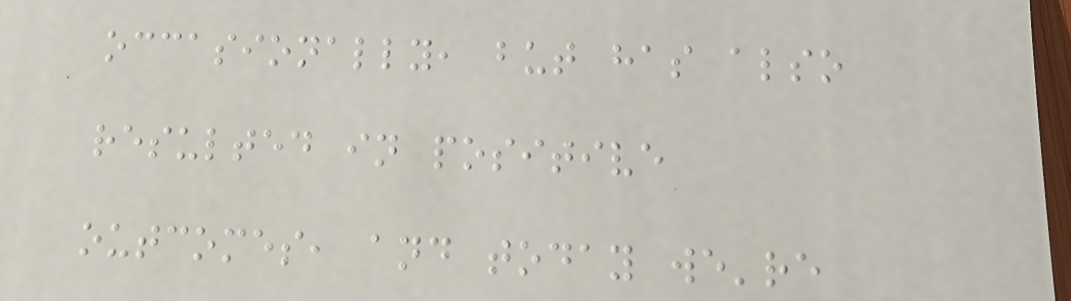occasionally, but has also
resulted in positive
outcomes, and today we're
